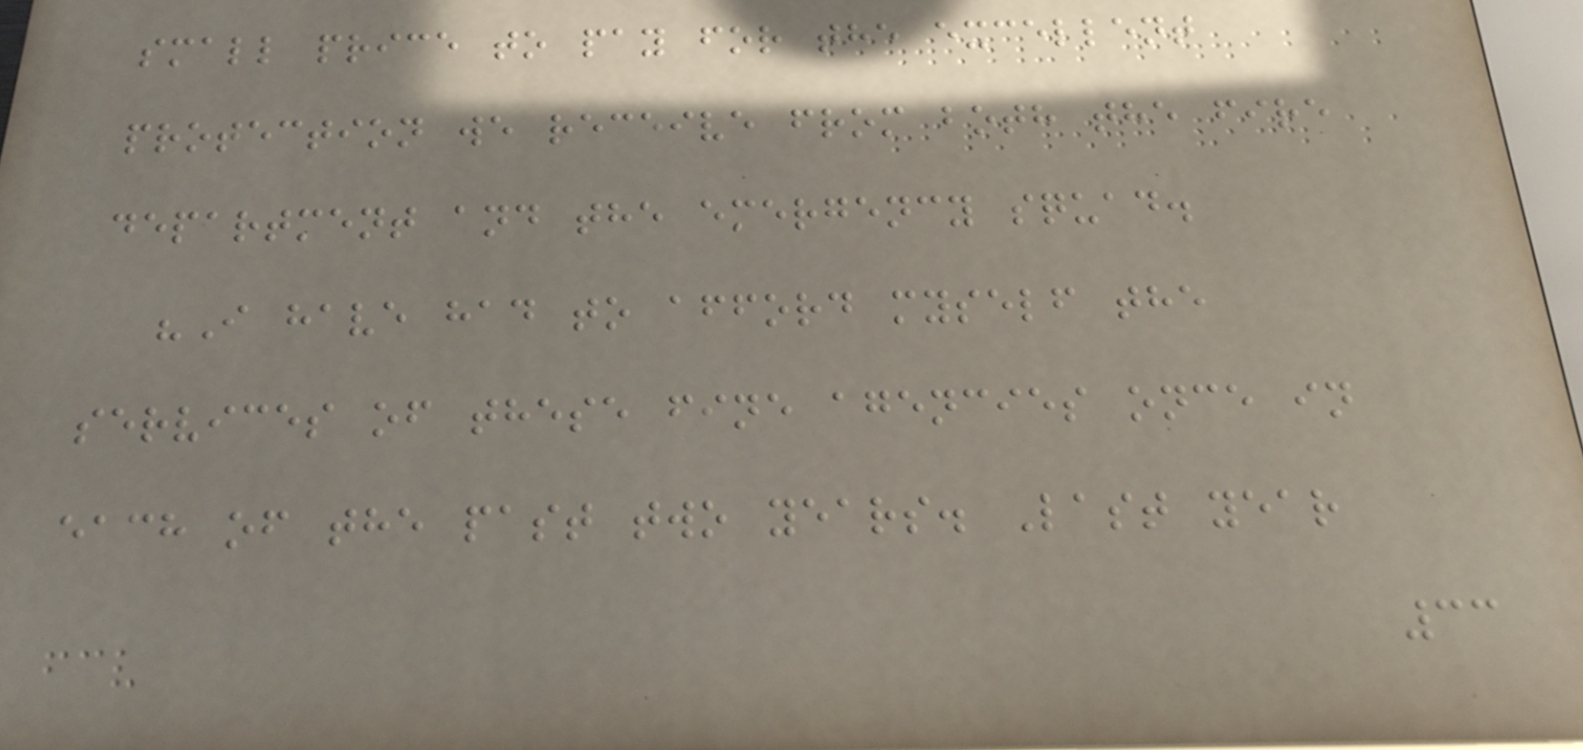small price to pay for the excellent
protection we receive from both the fire
department and the emergency squad.
"I have had to afford myself the
services of these fine agencies once in
each of the past two years. Last year
33
